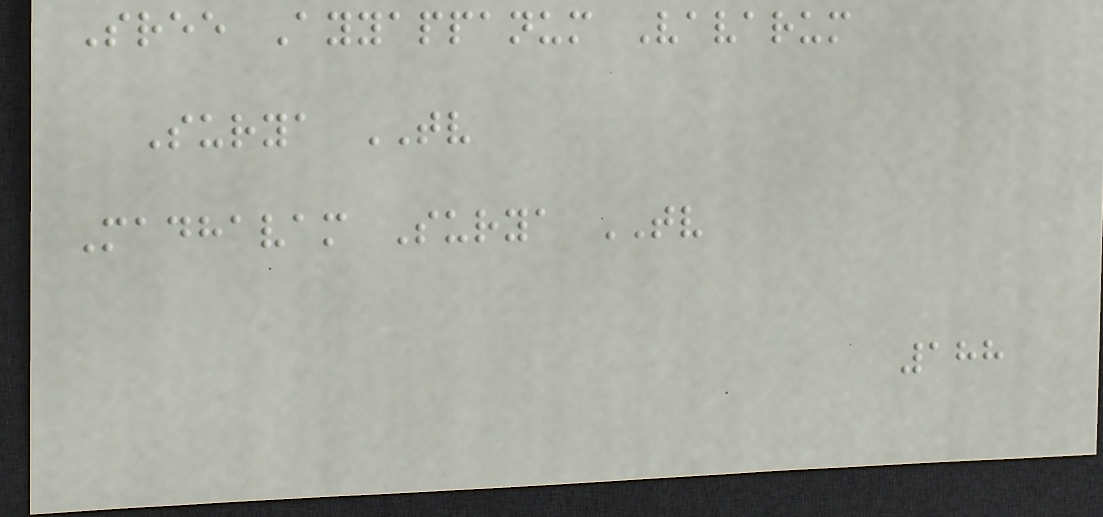Sree Ayyappanum Vavarum
Surya TV
Madhavam Surya TV
188
